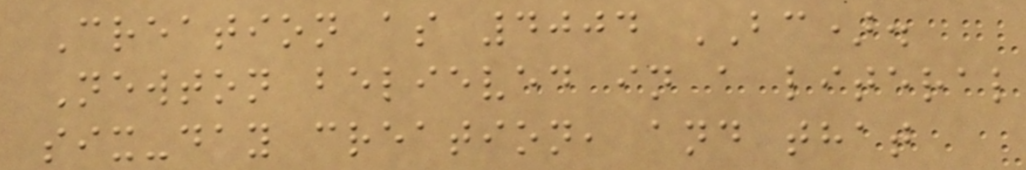Creation as 4004 BC).
Newton believed in a literal
six-day creation, and that
